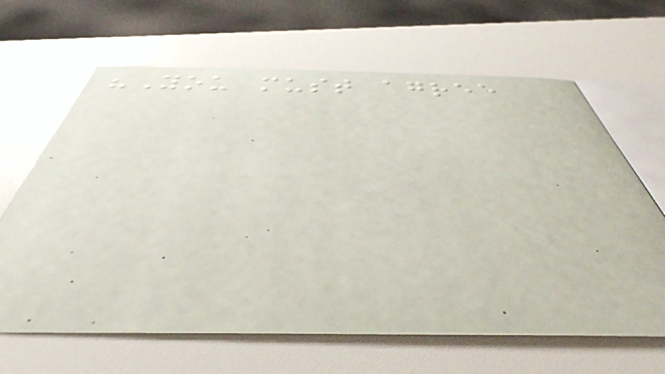"You must agree
